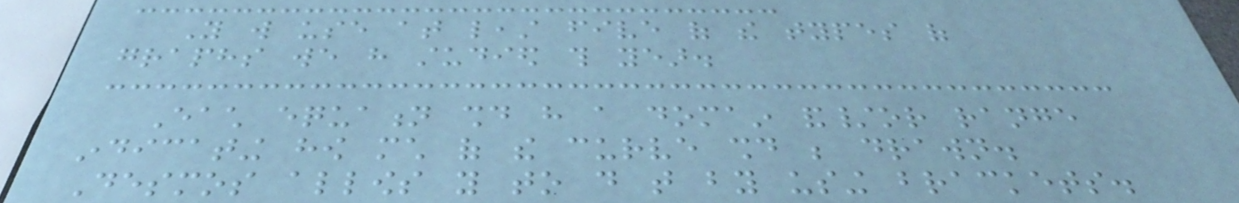You will use at least five of the types of
graphs we have studied this year.
Each equation should have a domain and/or range
indicating how much of the curve should be drawn.
Desmos allows you to do that by using brackets.
